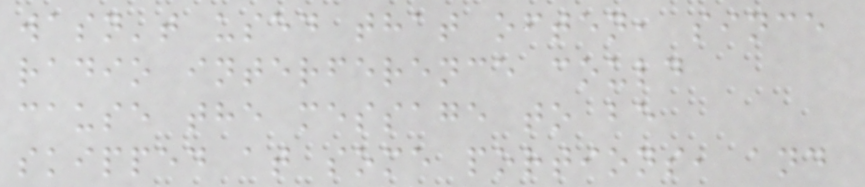wasn't used that often, since
radio interference could
cause the message to be
skipped at some portions, and
